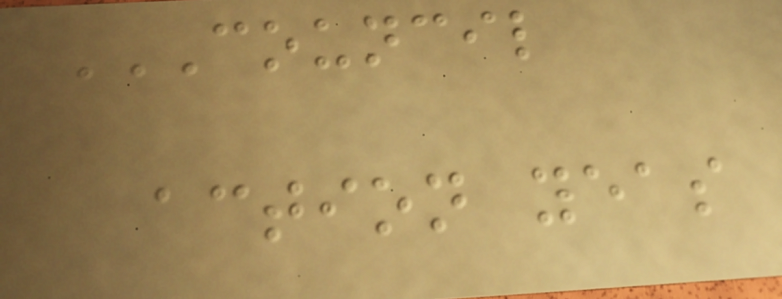COUNCIL
ACTION YEAS
